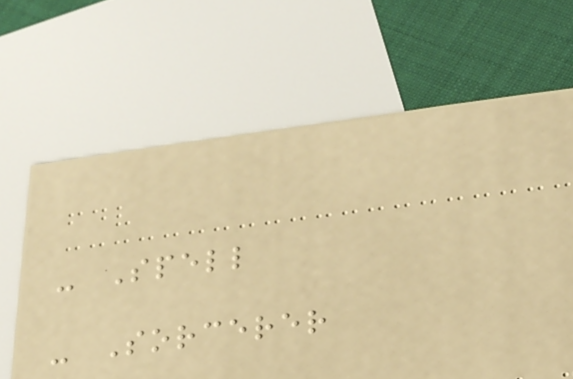- Spell
- Sorcerer
